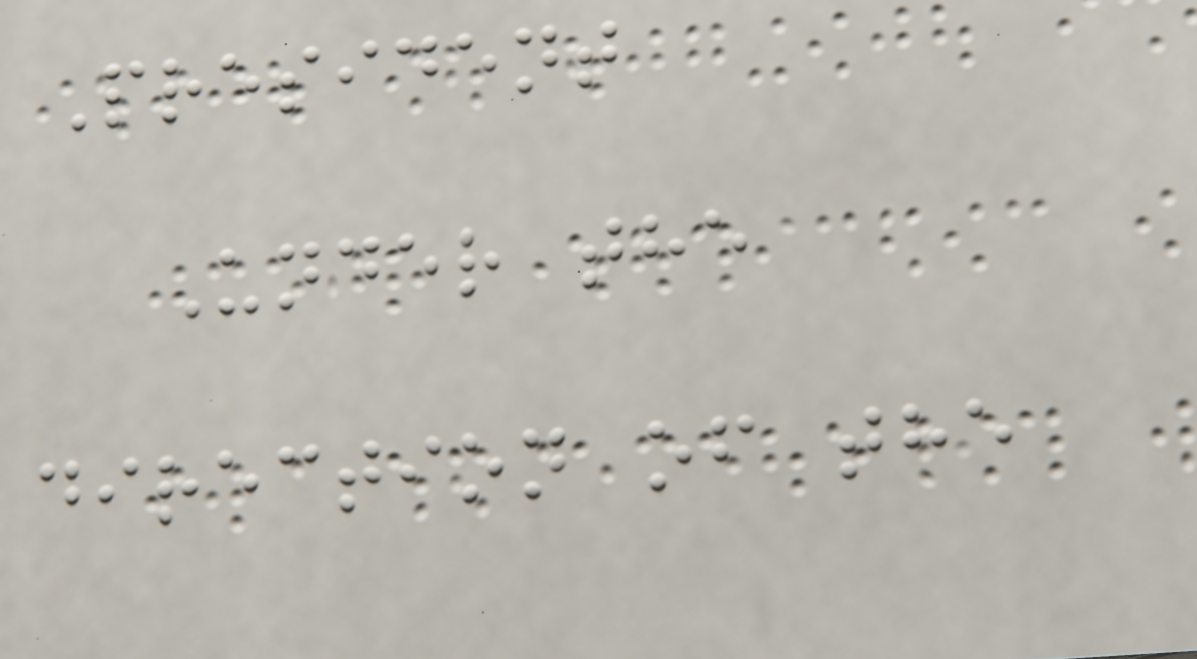President
Under the
direction of the
